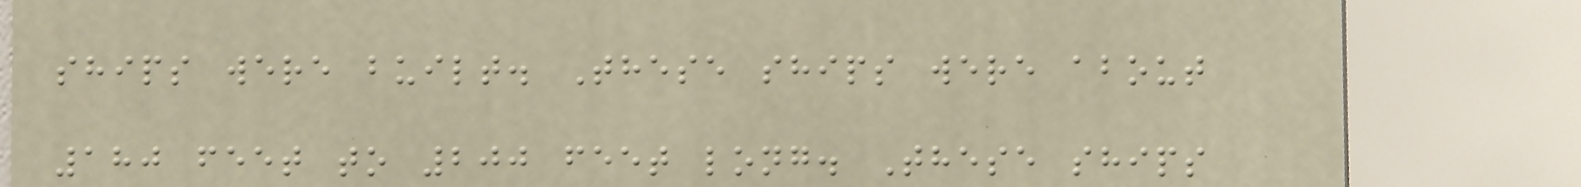ships were built. These ships were about
180 feet to 200 feet long. These ships
